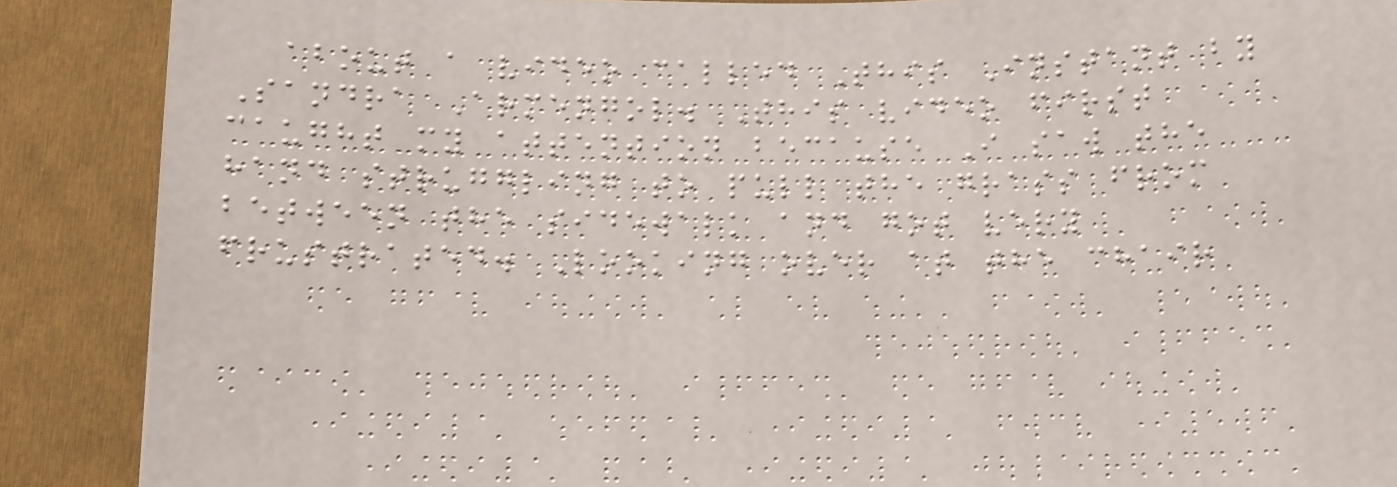about a video called This Instant by
Sandra Armengol. This video first
caught my attention because I saw the
hand struggling to pull the grass from
between the sidewalk and got very
frustrated. Looking over at the chair
